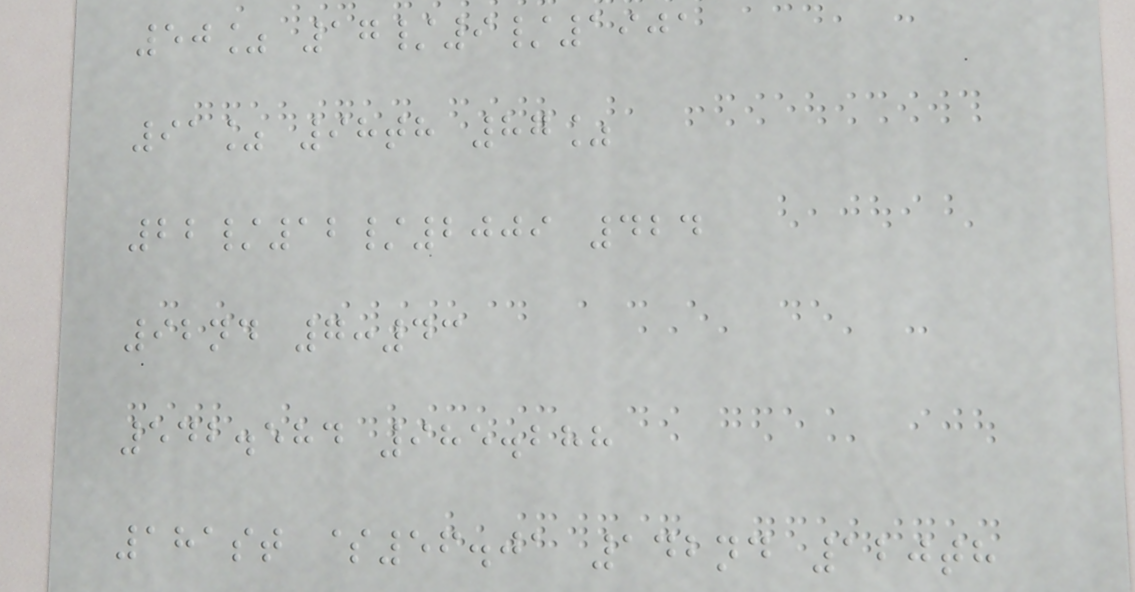50% 17/9/1901
91% 98th 87%
22/12/2009 424
92nd 7:43
542.584 985.288
181st $56.01 142nd 120th
